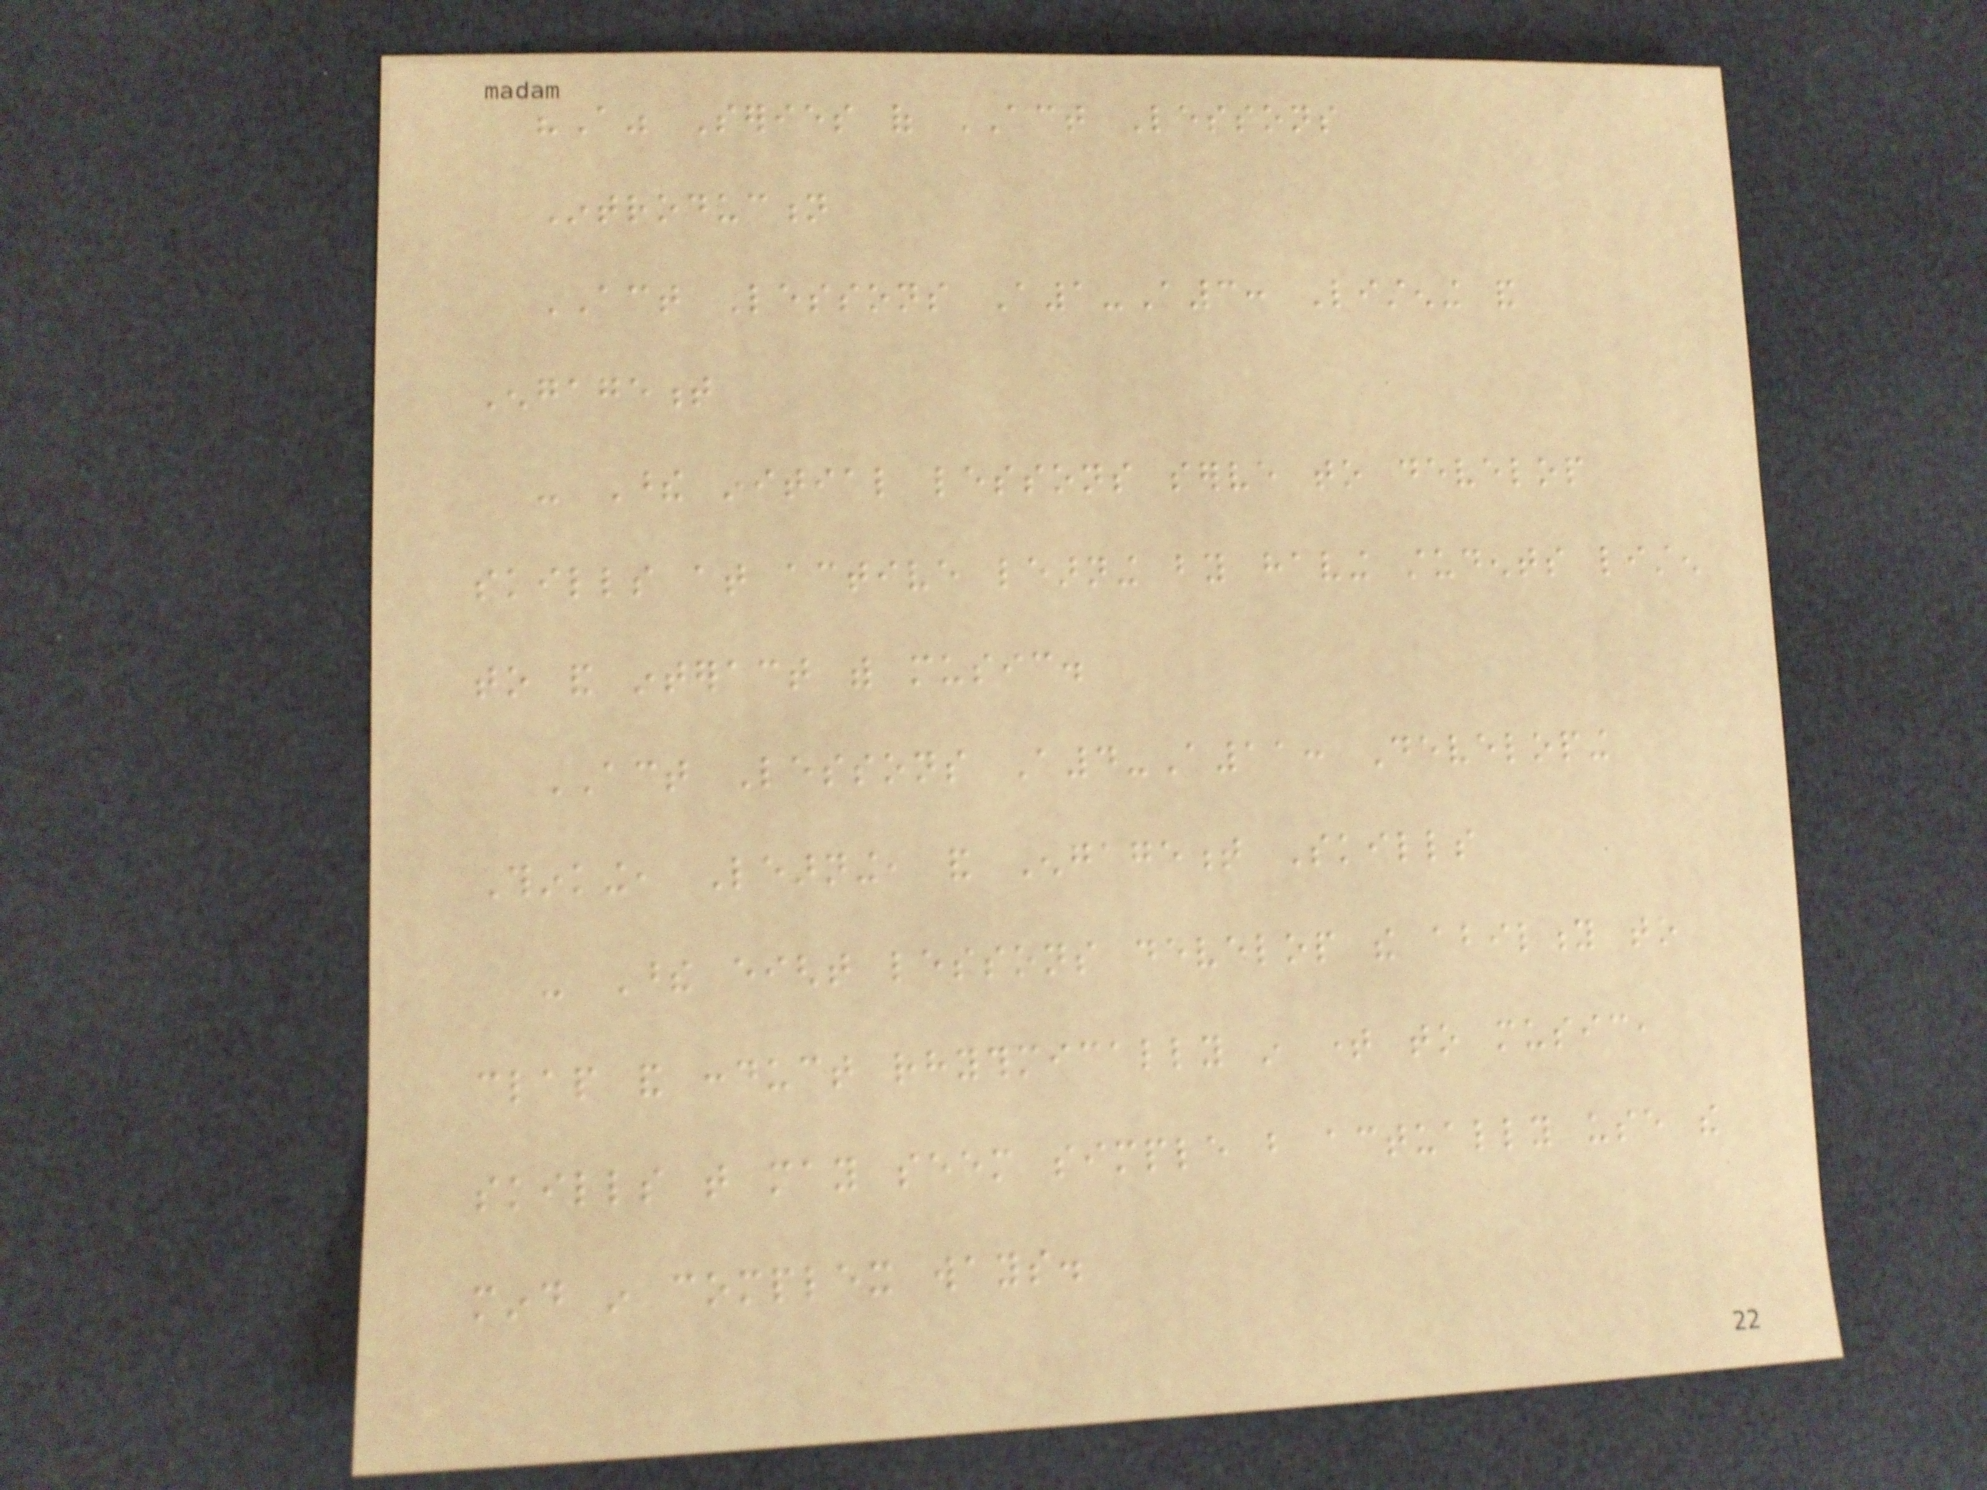"A" Series of ACT Lessons
Introduction
ACT Lessons A1-A3: Listening and
Engagement
- These initial lessons serve to develop
skills at active learning by having students listen
to and interact with music.
ACT Lessons A4-A11: Developing
Thinking, Learning, and Engagement Skills
- These eight lessons develop the ability to
clap and conduct rhythmically in time to music,
skills that may seem simple but actually use the
mind in complex ways.
